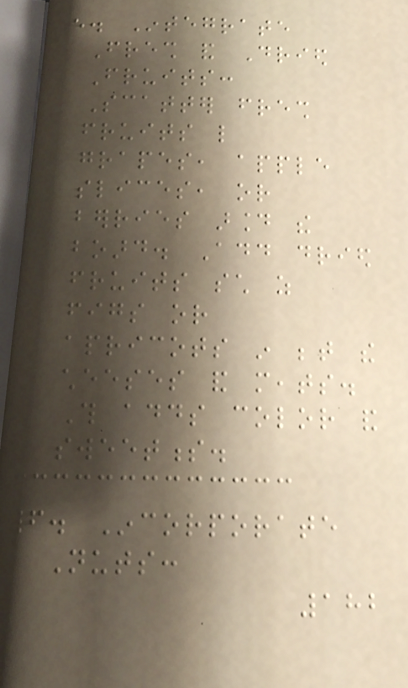5. Integrate
Fresh and Dried
Fruits:
- Scatter fresh
fruits like
grapes, apple
slices, or
berries around the
board. Add dried
fruits such as
figs or
apricots in between the
cheeses and meats.
This adds color and
sweetness.
6. Incorporate
Nuts:
182
